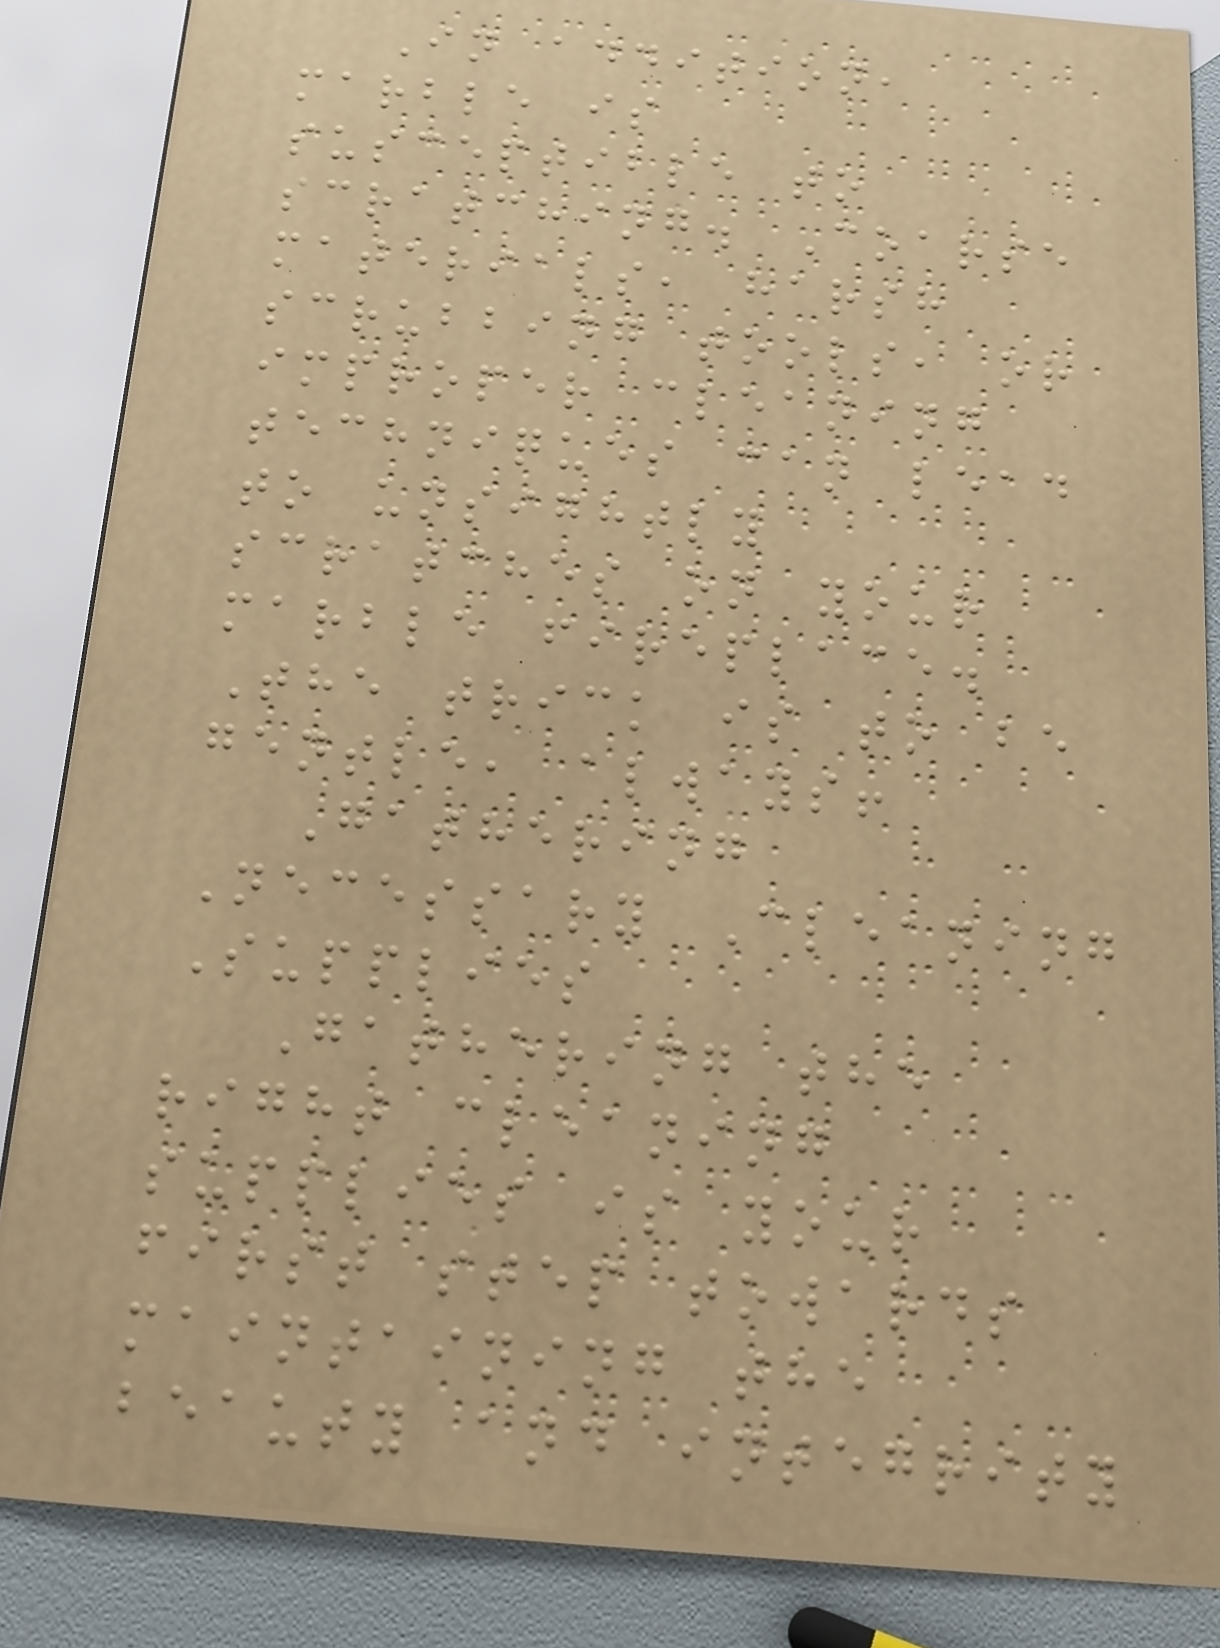In addition,
marble is
susceptible to
scratching. Coarse
materials, harsh
scrubbing tools, or
improper cleaning
techniques can lead
to unsightly
scratches on your
marble fireplace.
The trick is to be
gentle, always!
Gathering
Necessary Cleaning
Supplies
Gathering the
right cleaning
supplies is your
first step towards
maintaining the
beauty and integrity
